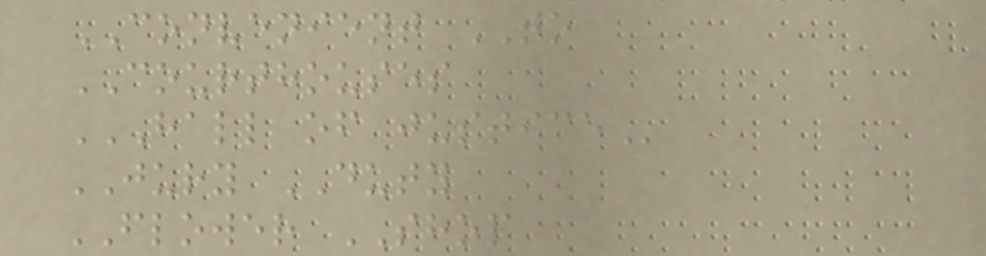CONVENIENT TO
COURTHOUSES
HALL OF JUSTICE
JURY DUTY
FLOWER SHOP
